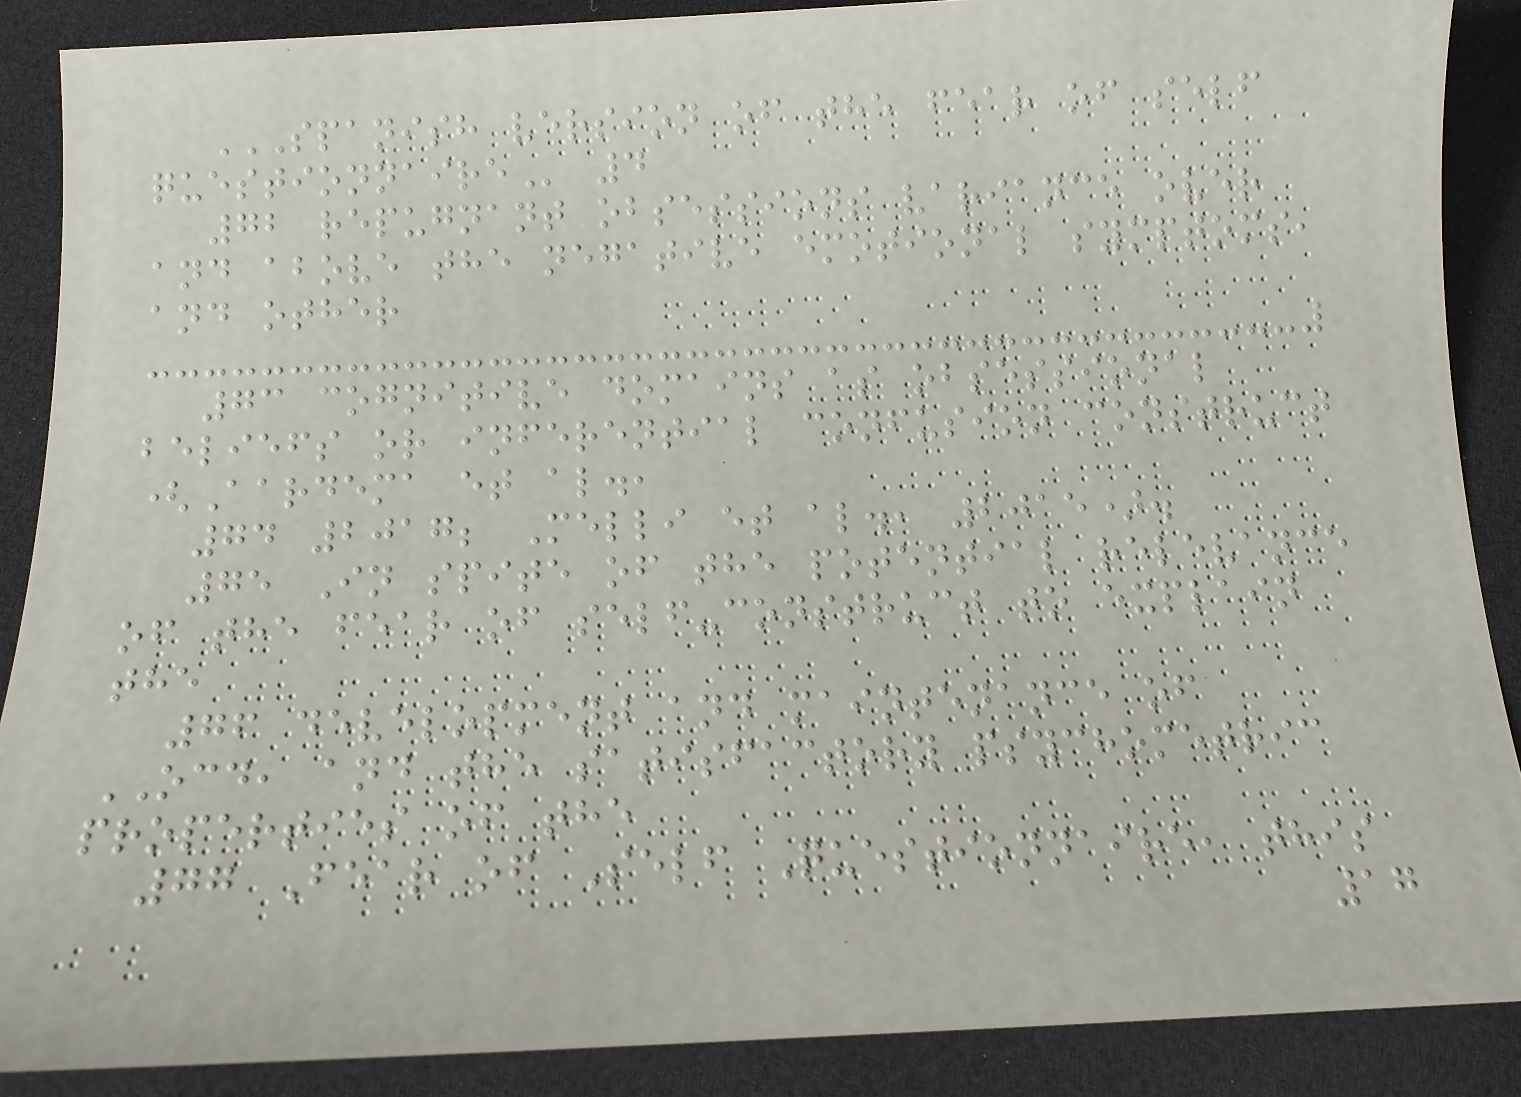SPANISH VERSION OF THE FEAR OF SELF
QUESTIONNAIRE 4
72 repugnant obsessions variance over
and above the negative emotional symptoms,
and other
73 cognitive domains as obsessional
beliefs or inferential confusion construct
(Aardema et al.,
74 2017; Melli et al., 2015).
75 In spite of the potential relevance
of the fear of self-construct to explain
the
76 development and maintenance of
OCD, and the satisfactory psychometric
properties of the
77 Fear of Self Questionnaire, this
17
